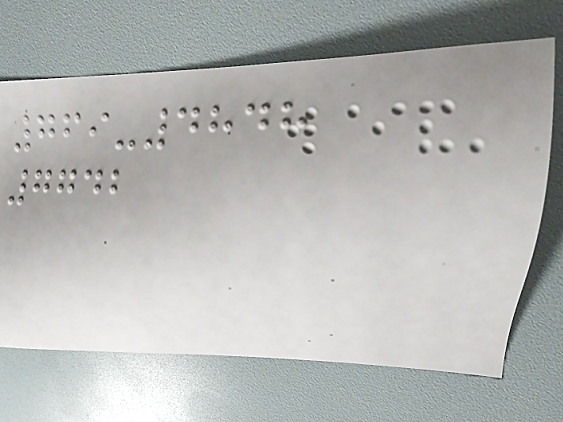769-4848
7742
